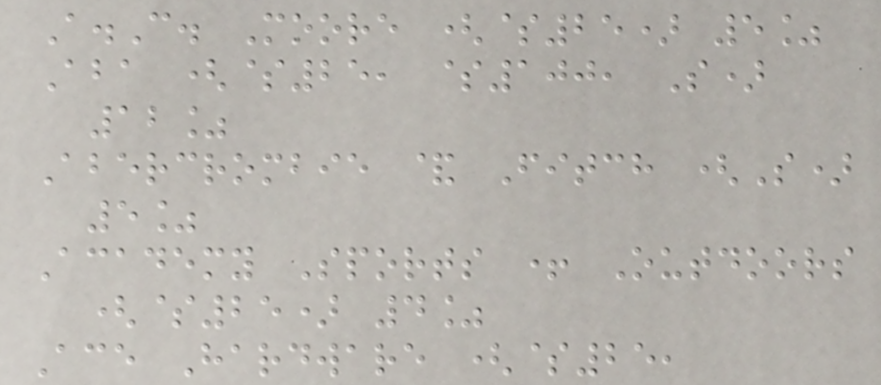A.C. Moore ($25) 5%
Aba ($25, $100, S)
12%
Abercrombie & Fitch (S)
5%
Academy Sports + Outdoors
($25) 4%
Ace Hardware ($25,
